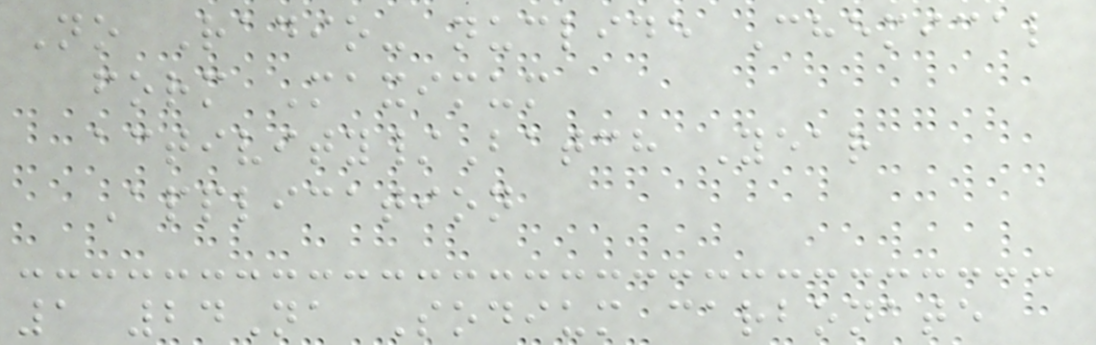No Radio- nuclide Chemical
form Maximum
activity/Batch Year
Application
1 24Na Sodium carbonate
